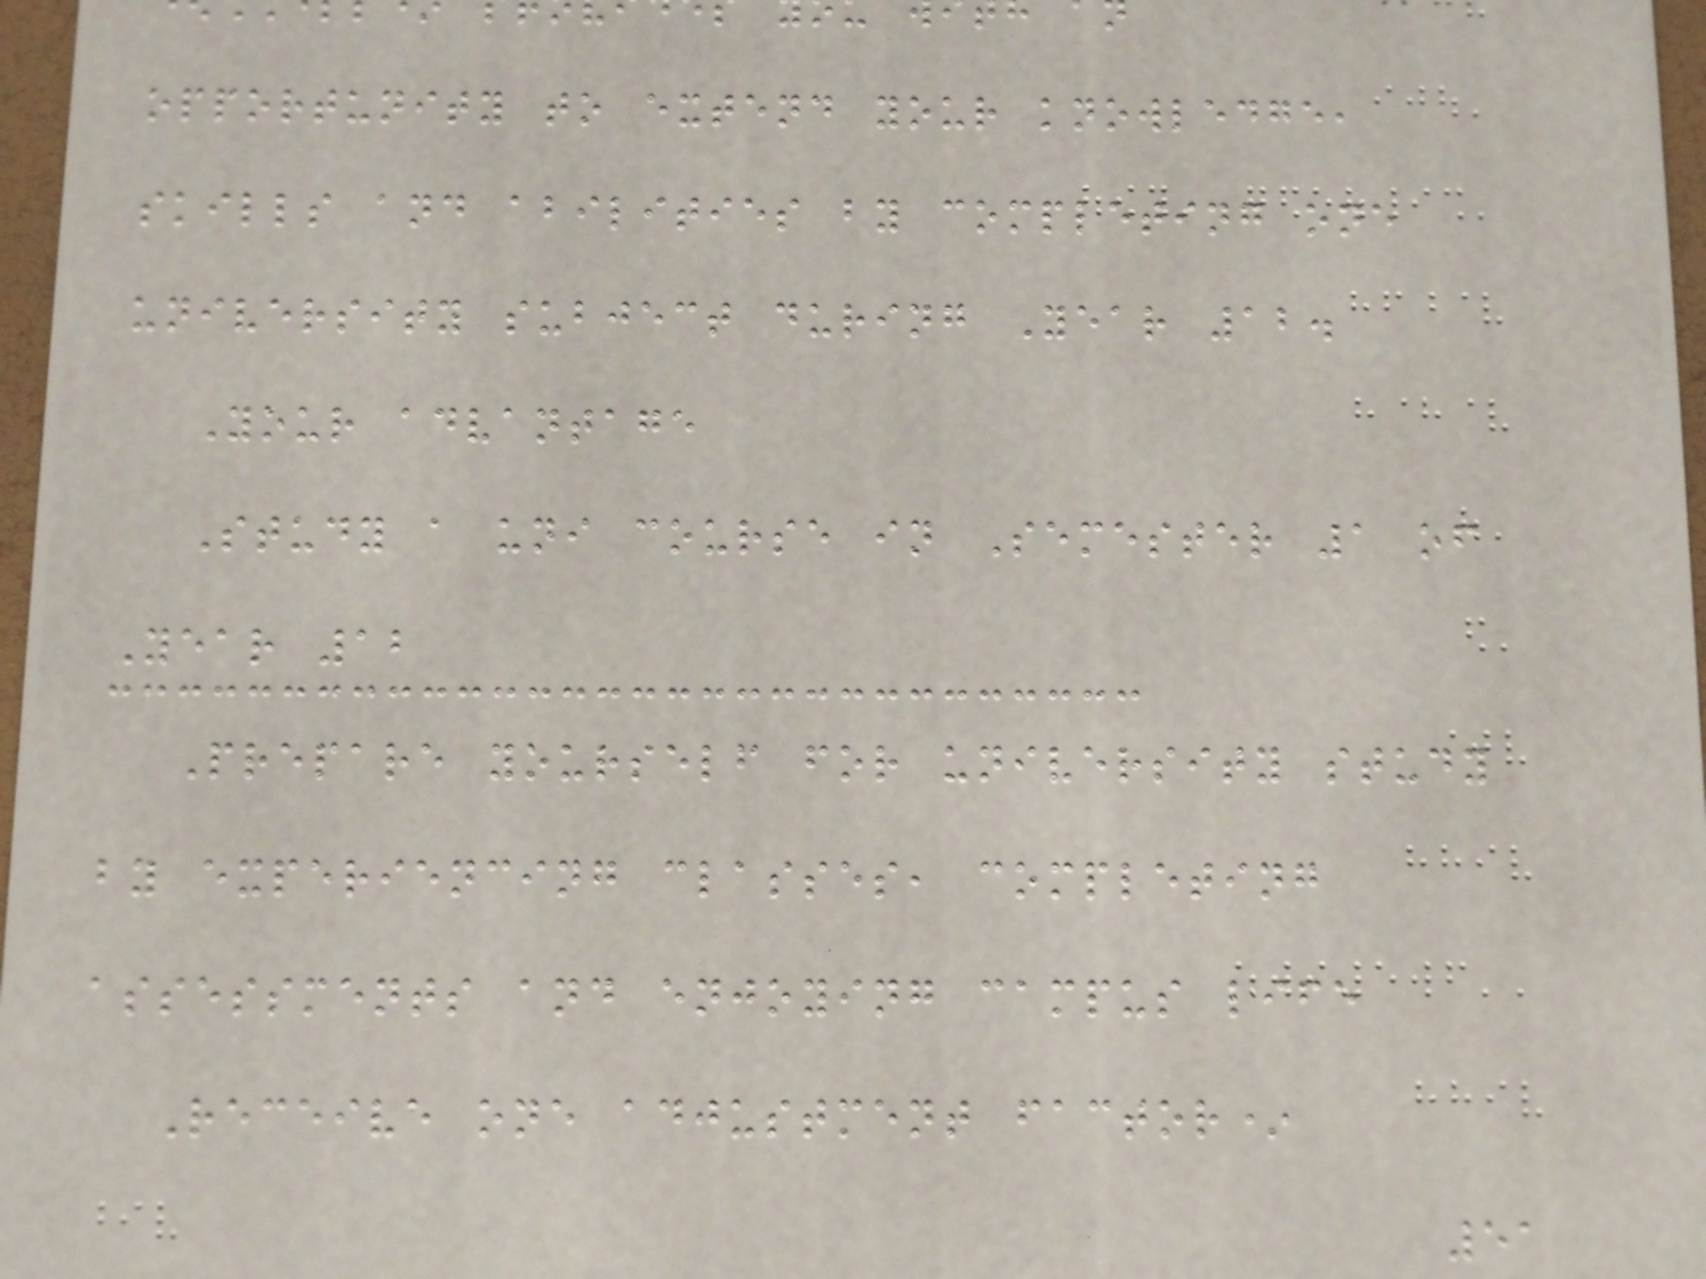opportunity to extend your knowledge,
skills and abilities by completing one
university subject during Year 12.
Your advantage
Study a uni course in Semester 1 of
Year 12
Prepare yourself for university study
by experiencing classes, completing
assessments and enjoying campus life
Receive one adjustment factor*
51
